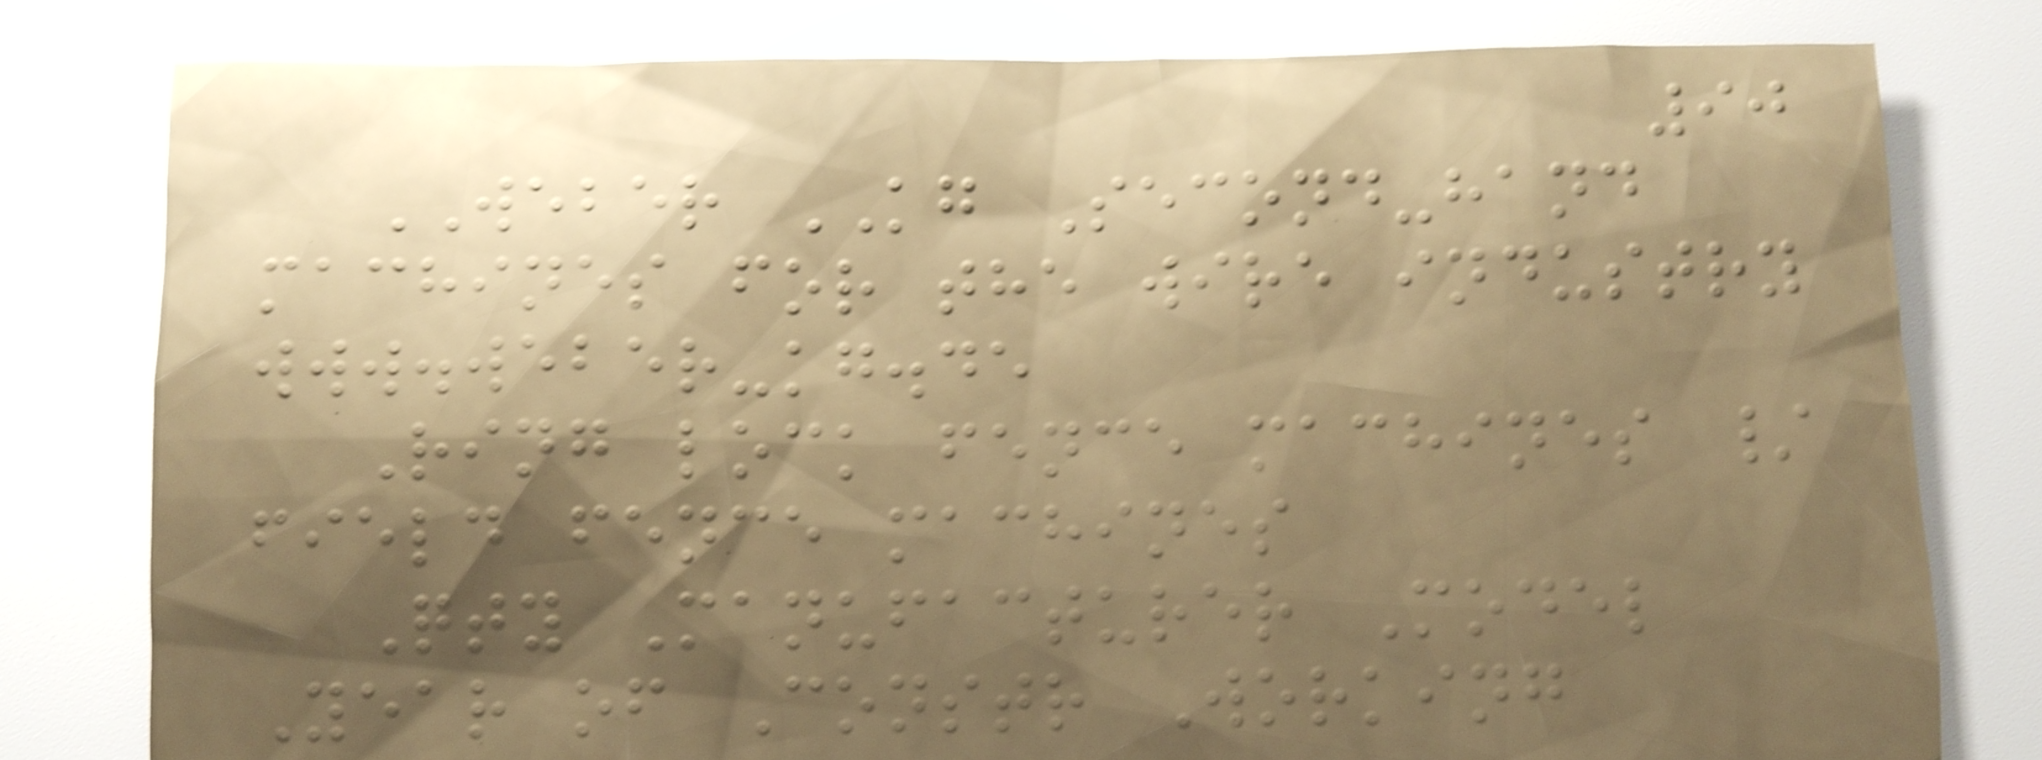90
WEBER KG Second-hand
machines for the wire industry
www.weber-kg.de
Ring lock fence machines /
field fence machines
Qty Manufacturer Model
Year of Constr Working
